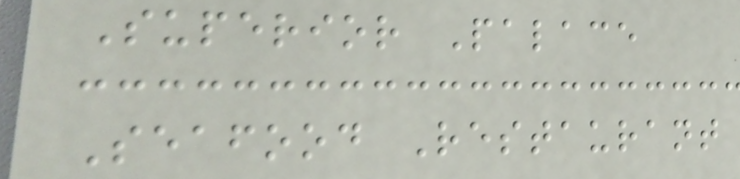Superior Palace
Seafood Restaurant
